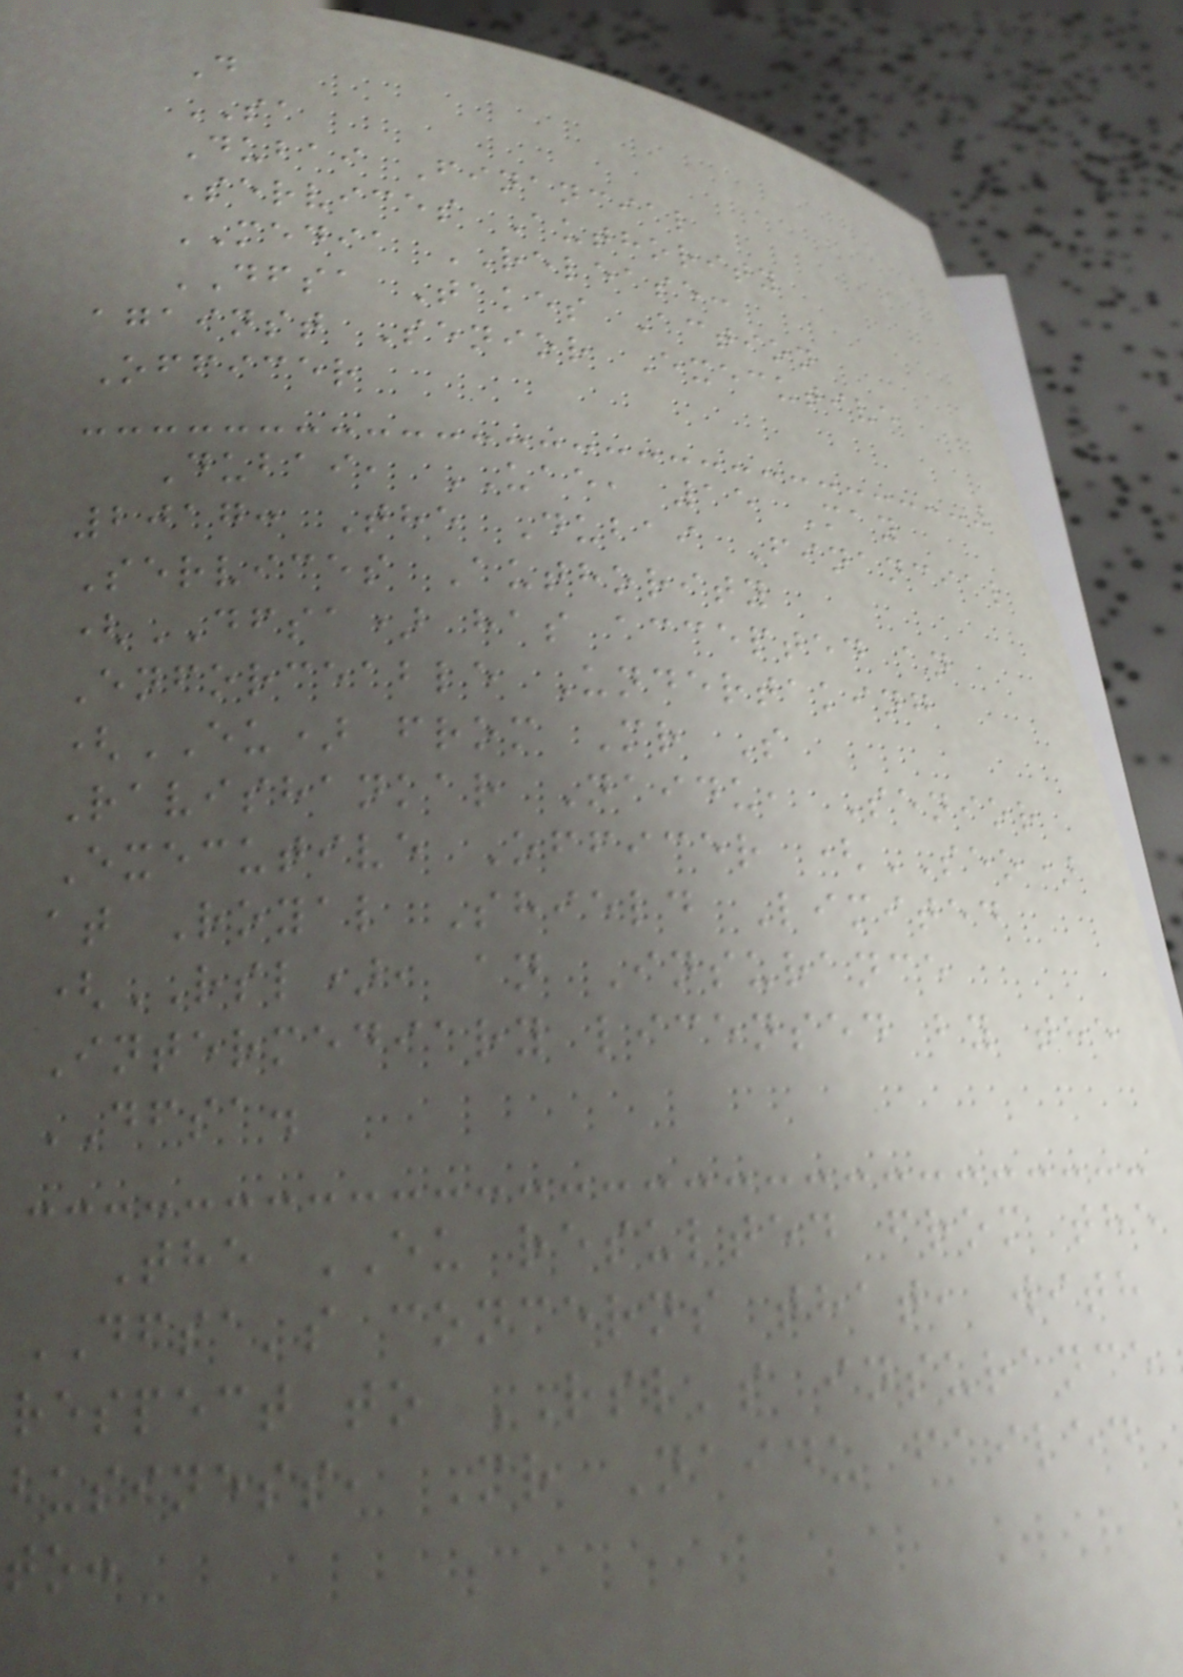D
SA
Dubai Financial
Services Authority
MEDIA RELEASE:
DFSA Takes Action
against Senior Executive
Officer
Dubai, UAE, 15 May
2017: The Dubai Financial
Services Authority
(DFSA) has accepted an
Enforceable Undertaking
(EU) from Mr S
Ravishankar Naidu, Senior
Executive Officer (SEO)
at Royal Shield Limited
(RSL), an Insurance
Intermediary licensed by the
DFSA.
The EU resulted from the
DFSA's concerns that, with
respect to RSL's insurance
business, Mr Naidu failed
to:
